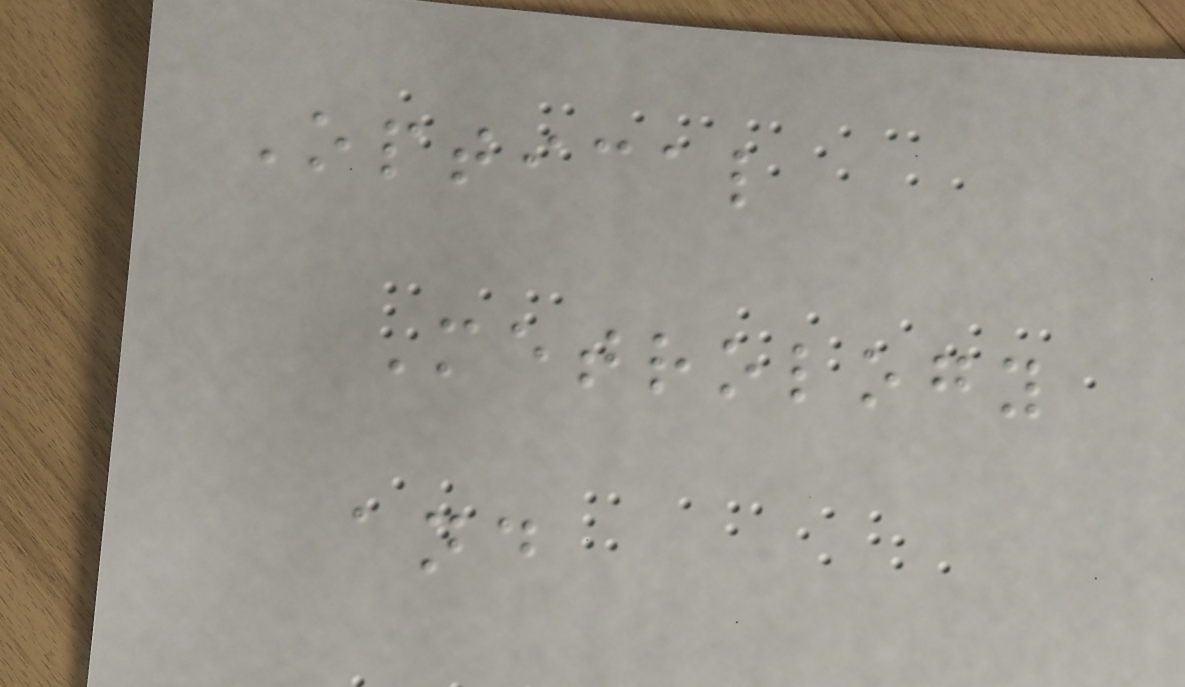Optical
Metrology
and
